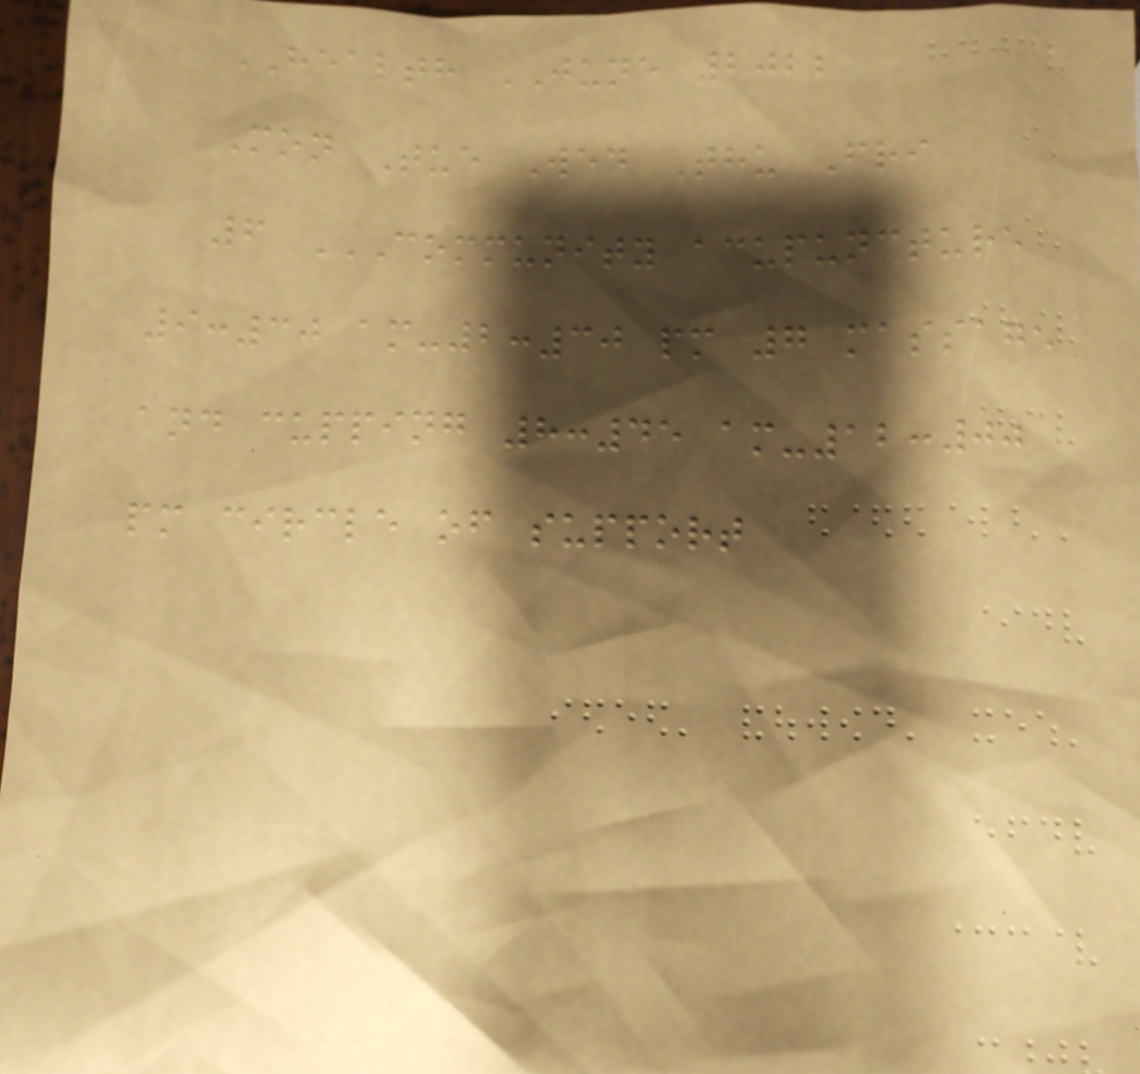HEALTH JUNE 2022
Mon Tue Wed Thu Fri
6 COMMUNITY ACUPUNCTURE
9:30 AM-2:30 PM 7 MASSAGE
AND CUPPING 8:45 AM-12:00
PM CIRCLE OF SUPPORT
